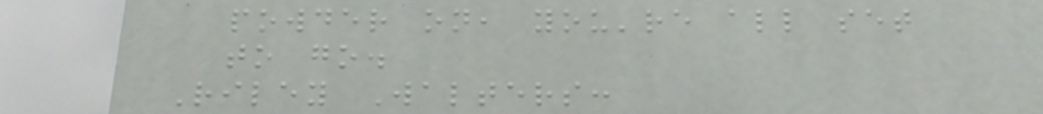powder on, you're all set
to go.
Riley Walters:
